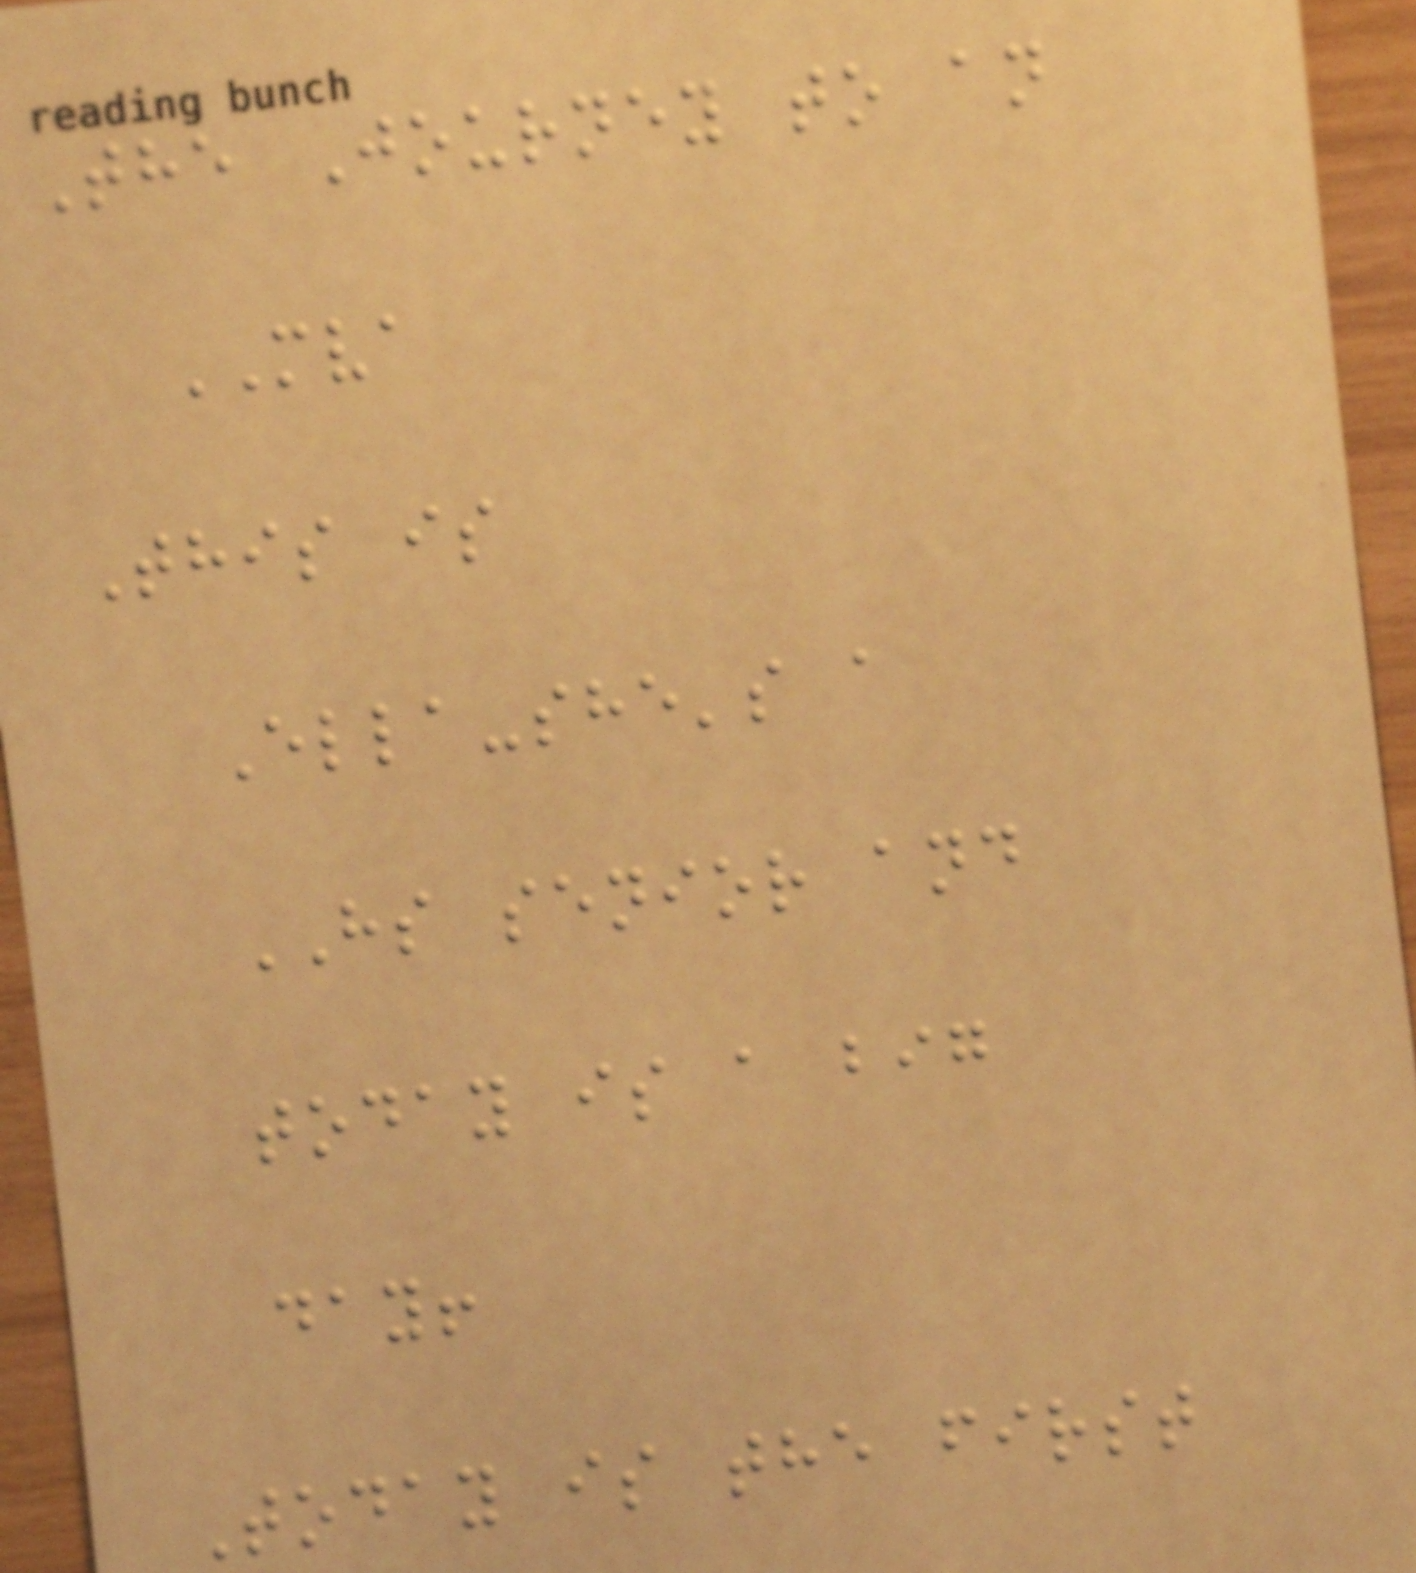The Journey to an
MVA
This is
Ella-she's a
HS senior and
today is a big
day!
Today is the first
